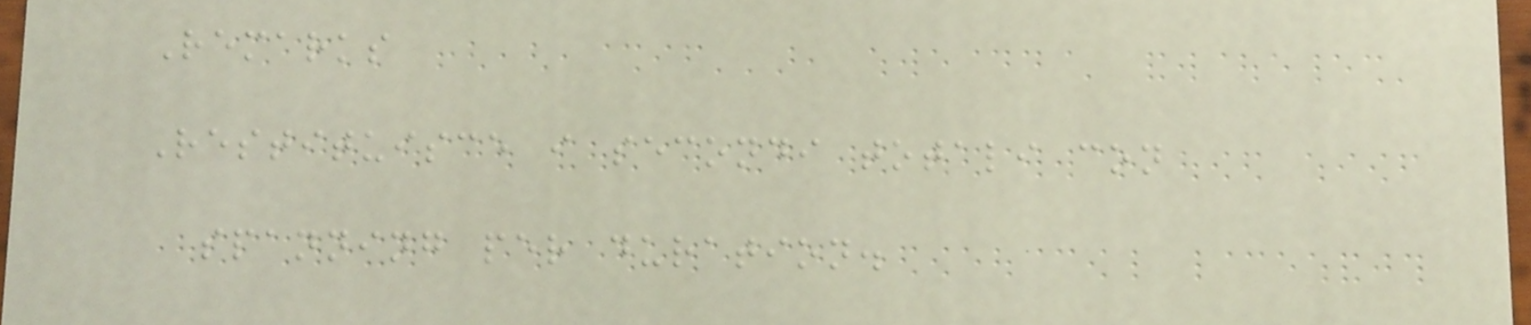Remarks
Restituisce i secondi totali con
spanning per duration.
